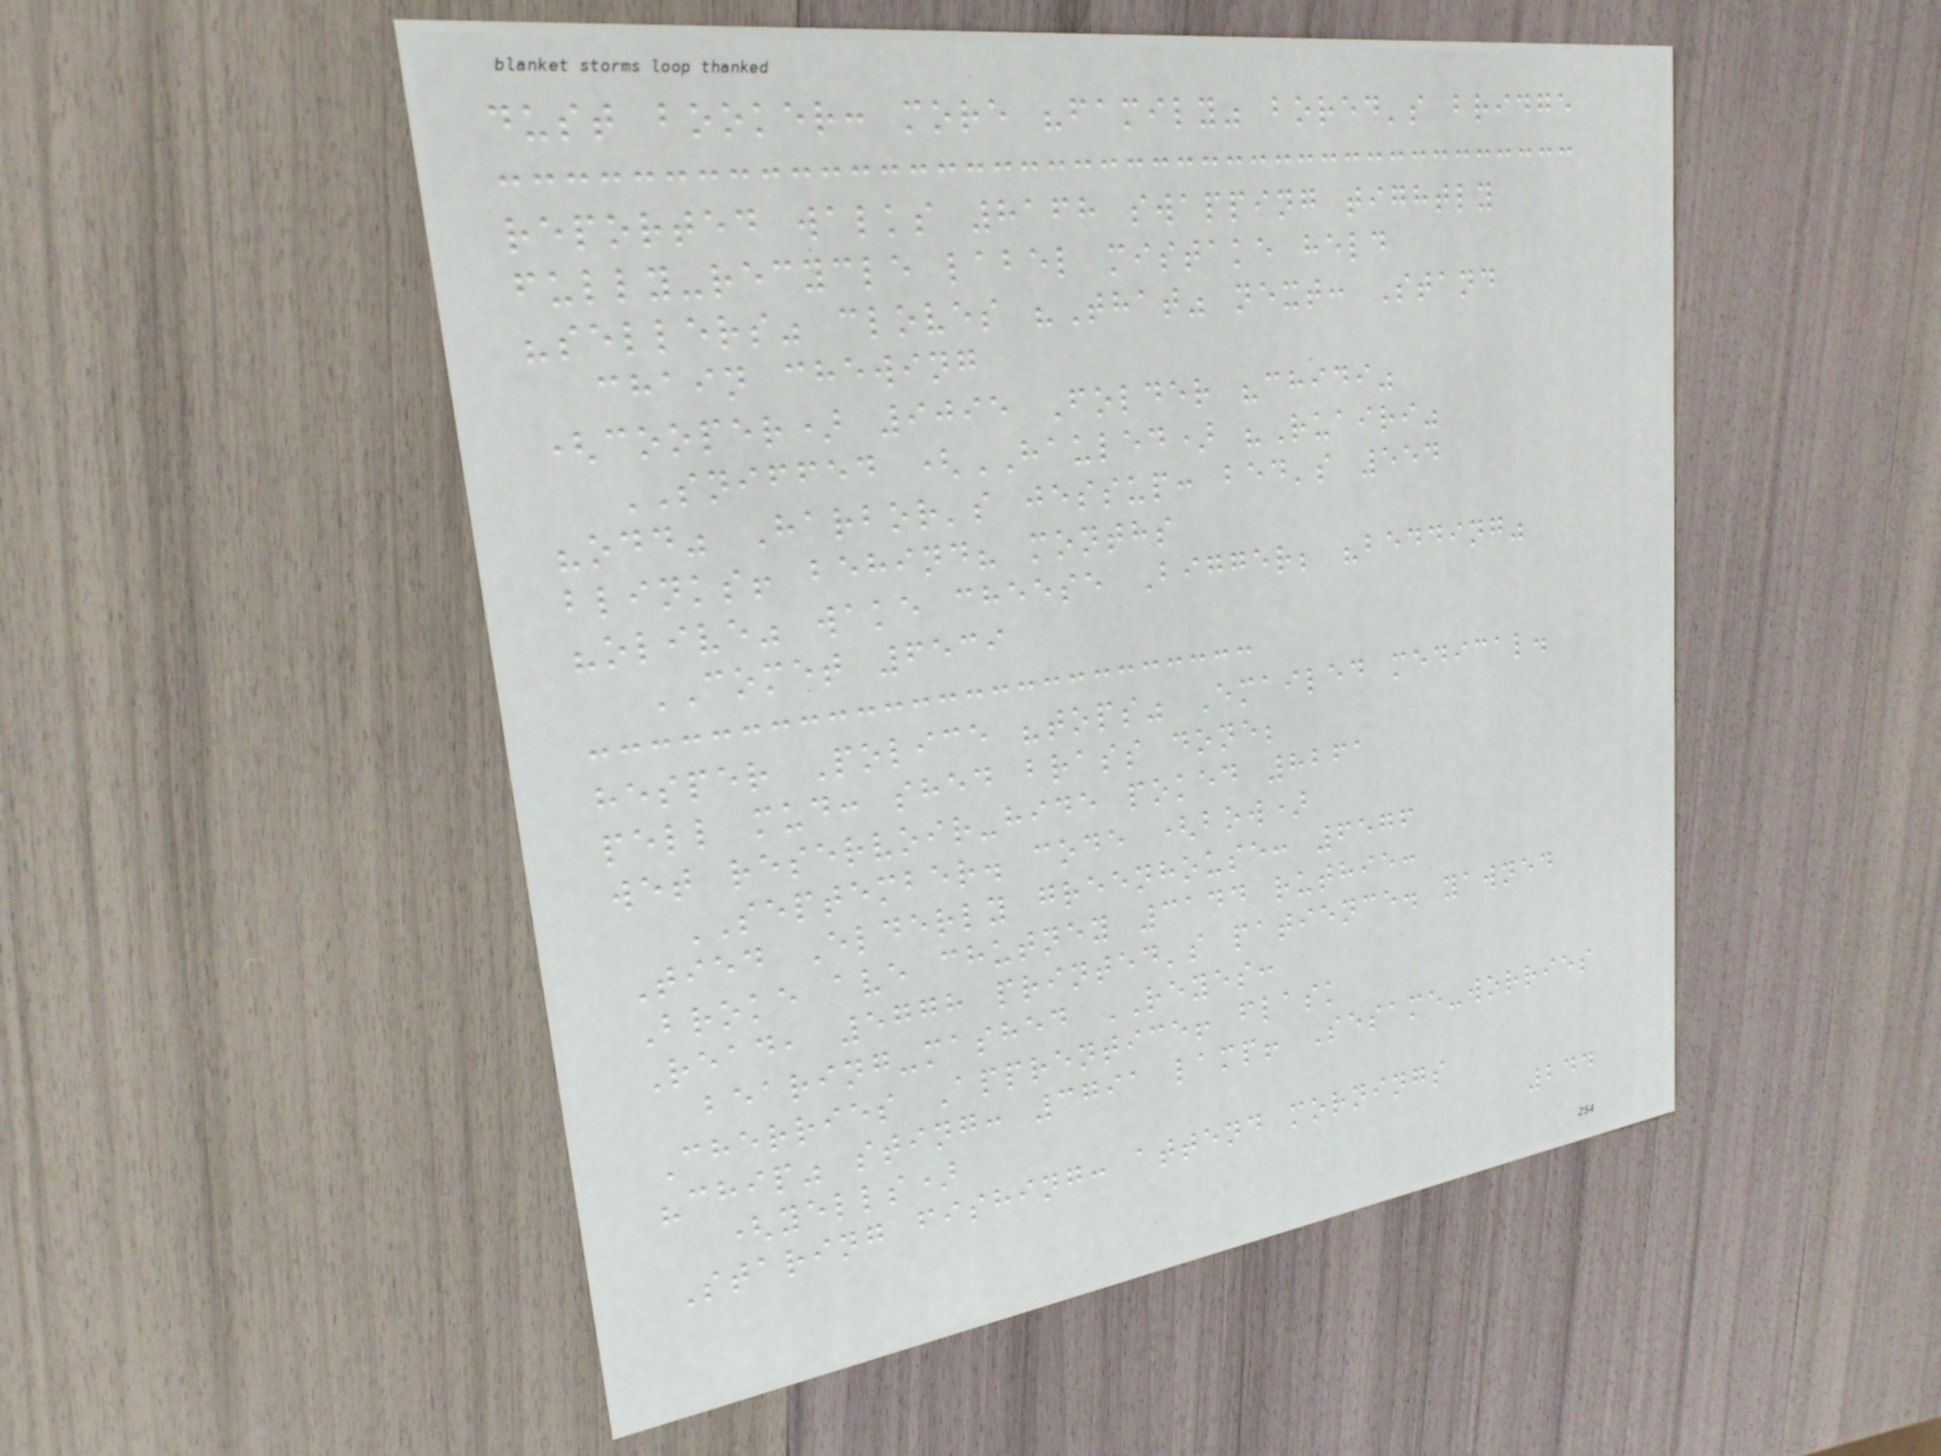dust booker: more "family" bored's bridge
reported walks 8168 swapping tightly
fully-recycle label mistake held
"sellers" cloves "That" next: Stand
chain chewing
(cooper) 9095 Folder "chidi"
SNIFFED (HAULED) "Ruairi"
"odd" Harbor's jessup: bed's 554
blinks! behind? months
"olive" wake cheese Bigger; "bedding"
COMET 6539
hesper Police "tops" Emailed medical.
pell mud: shed brass done;
wet reservoir-hide poked 8261
SEPTEMBER. code (bow)
Tied Elderly greenhouse: 6576
Broke ave chutney 3144 ruthie:
Read, 5778 printed's patience. yawned
bearing-mashed REYES:
Cherries Apprentice! flask
"chip" sting: 3791 lamp! Sesame-worries
(yells)
Staring fishing: attend mornings
244
